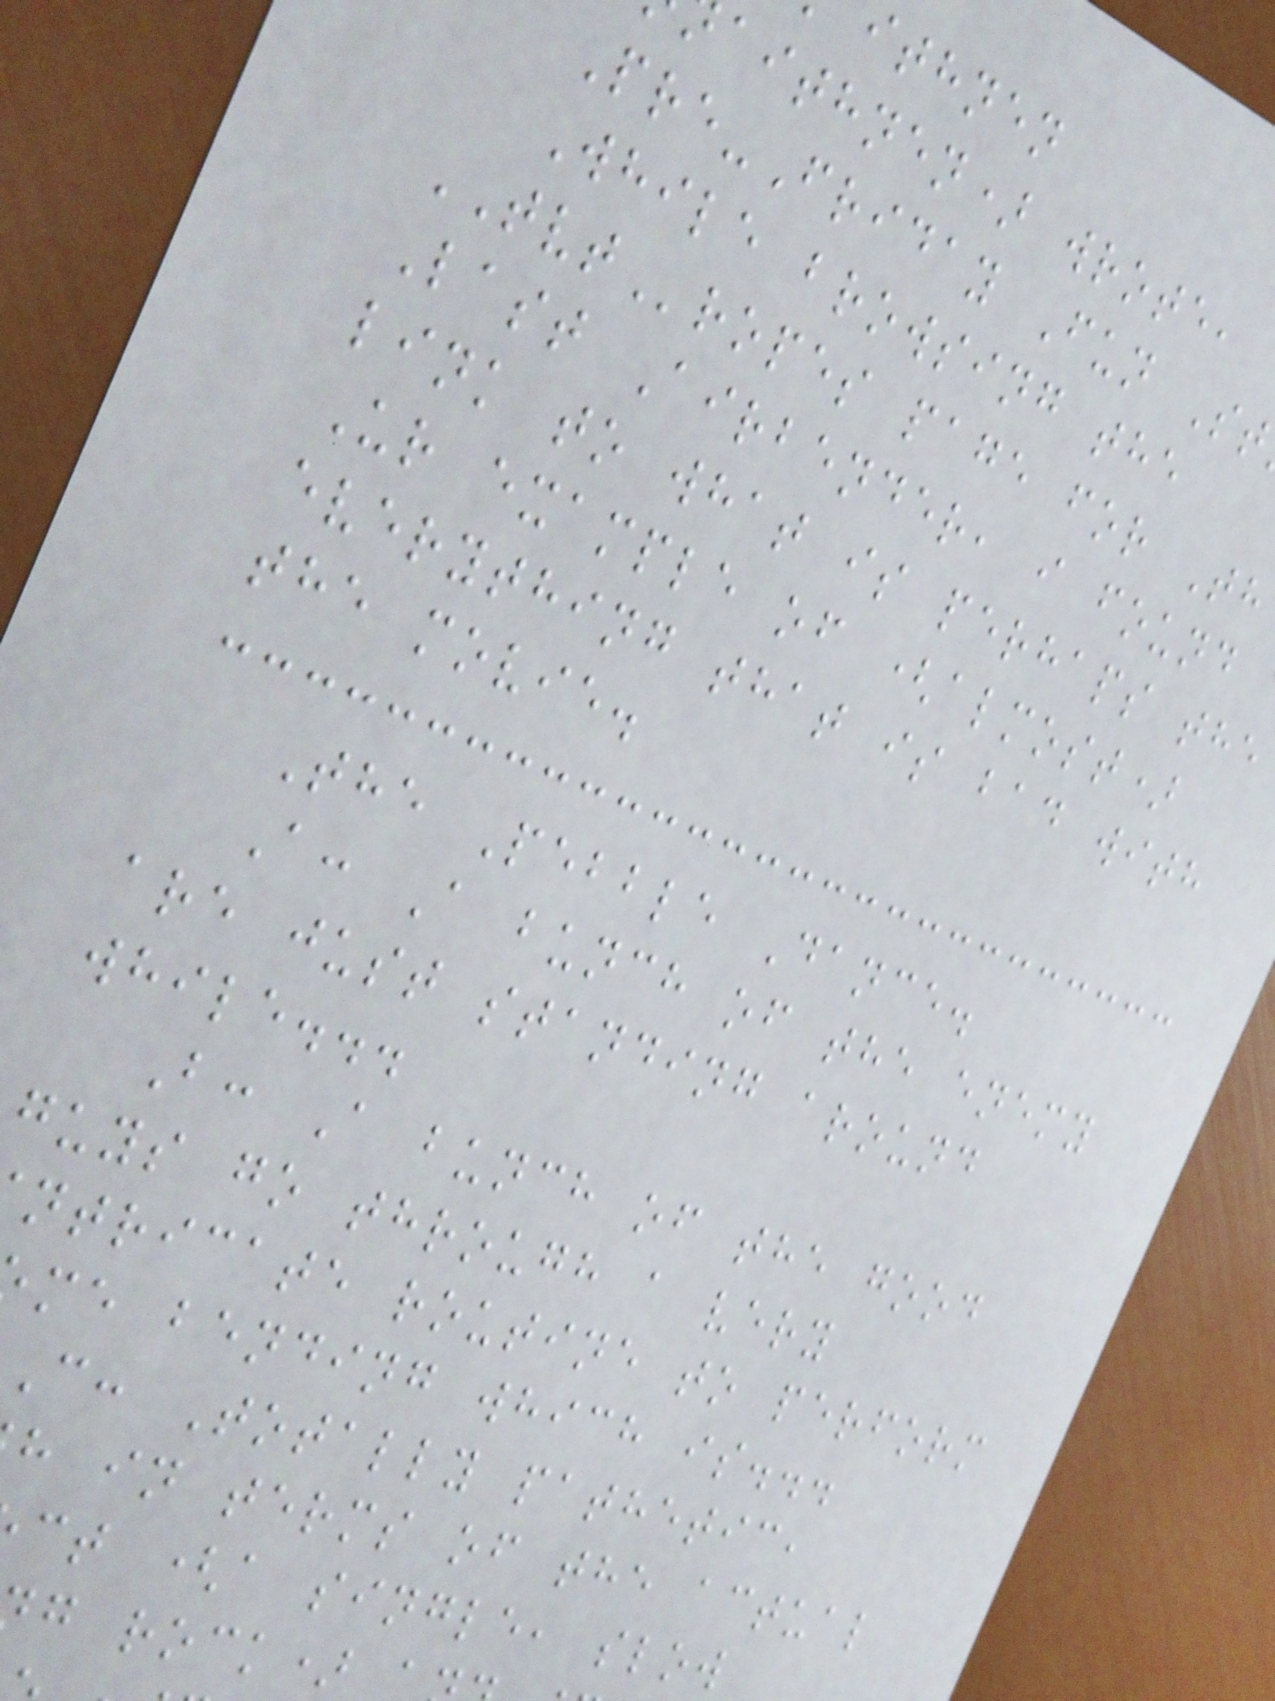ithnen
aithnen) wrote,
Pre-Friday Fun St
While browsing the
TVTropes page for Th
Last Airbender, i found
link to what is perhaps the
Ur example of (almost)
everything that is bad with
the movie.
The Pebble Dance.
A: A bunch of the enemy
are just standing around
while...
B: A bunch of the good
guys go through a very
ntricate routine to perform
me bending which is...
C: Totally pathetic,
h in terms of the actual
ct (a single, slow
g rock)
